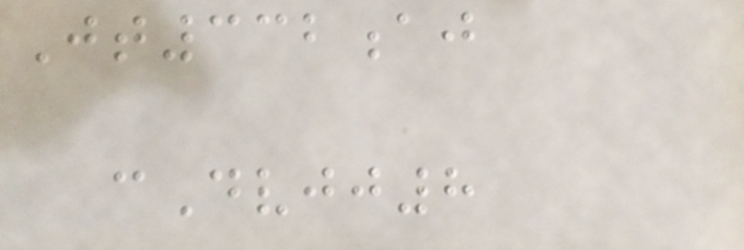Jt332aj
cDvjj8
